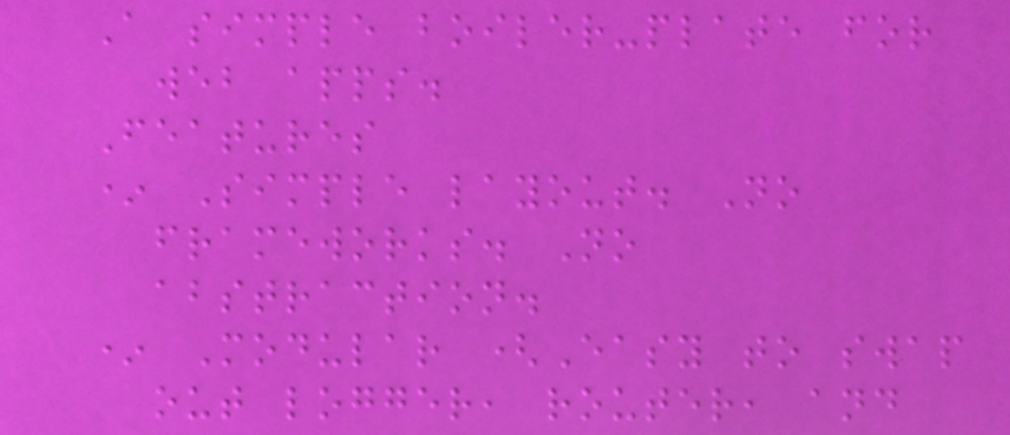A simple boiler-plate for
web apps.
Features
* Simple layout. No
frameworks. No
abstraction.
* Modular (Easy to swap
out logger, router, and
